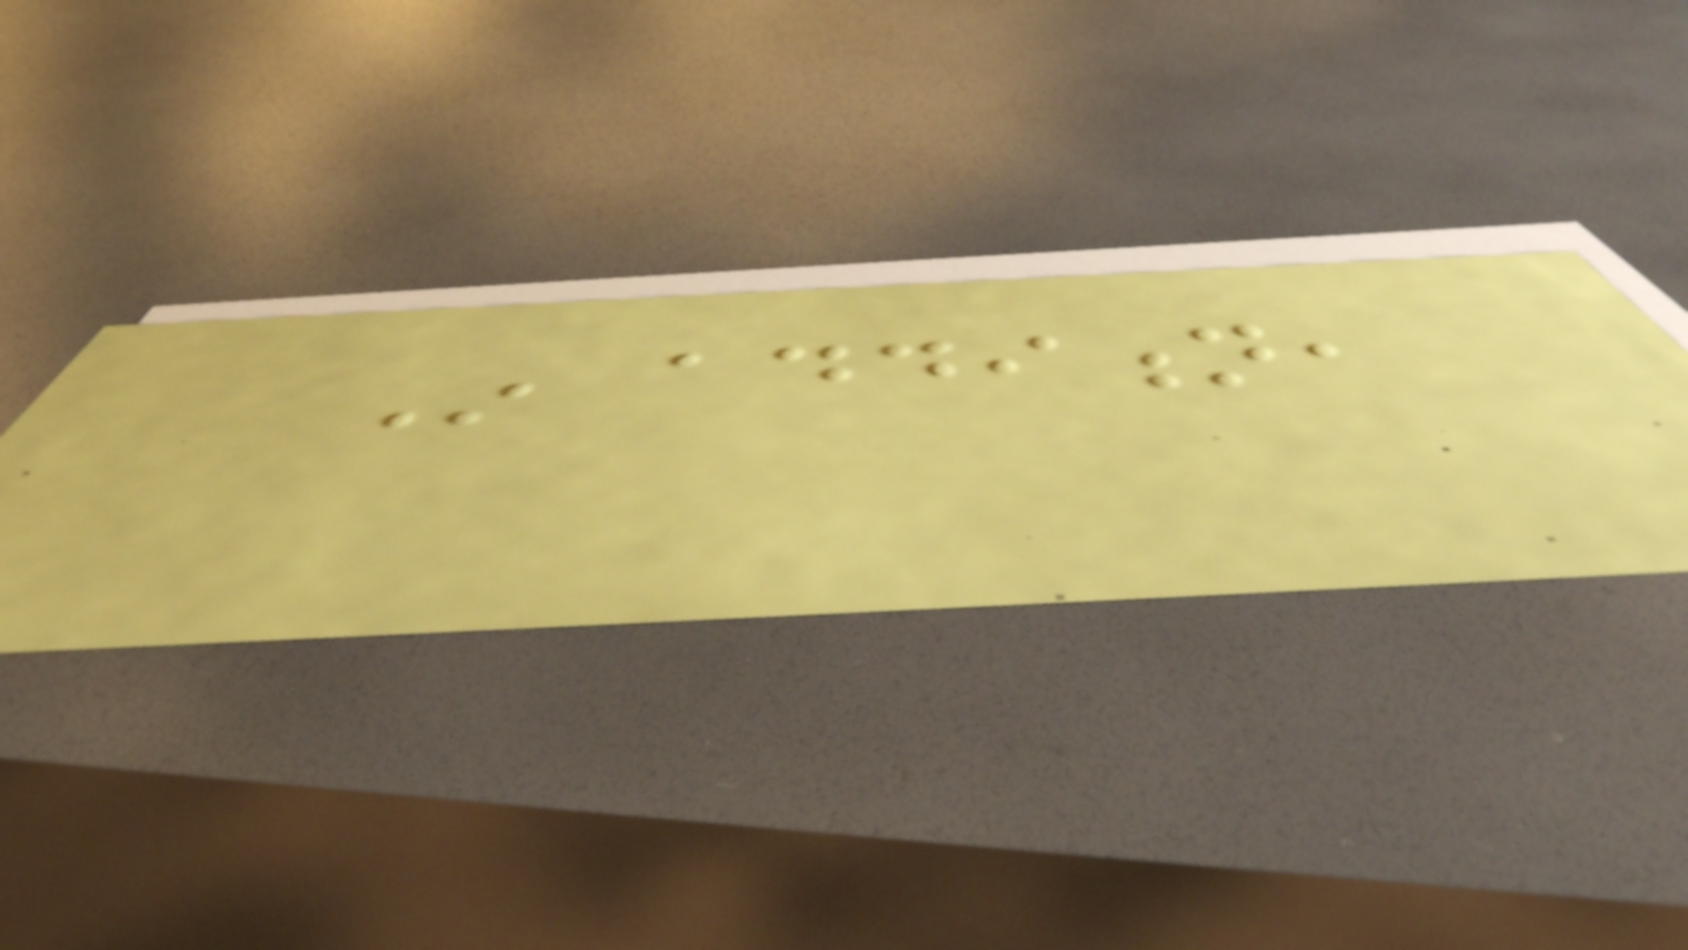In addition,
